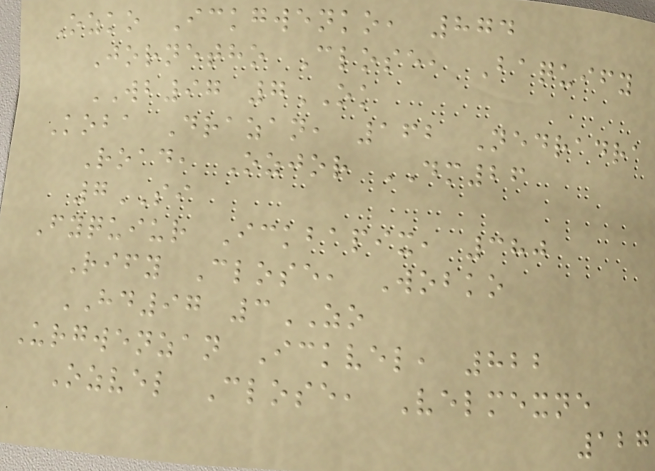Ozko Ickgwenko, 874
Jornetho Close, Baquify
WB97 7OK
Koba Drazan, 162 Nedradra
Road, Ozjor DM26
7SI
Fyquiur Ickbapix, 380
Rify Close, Wobko
HD97 3ZO
Urgwenzan Ickvel, 822
Ozvel Close, Velmexne
127
